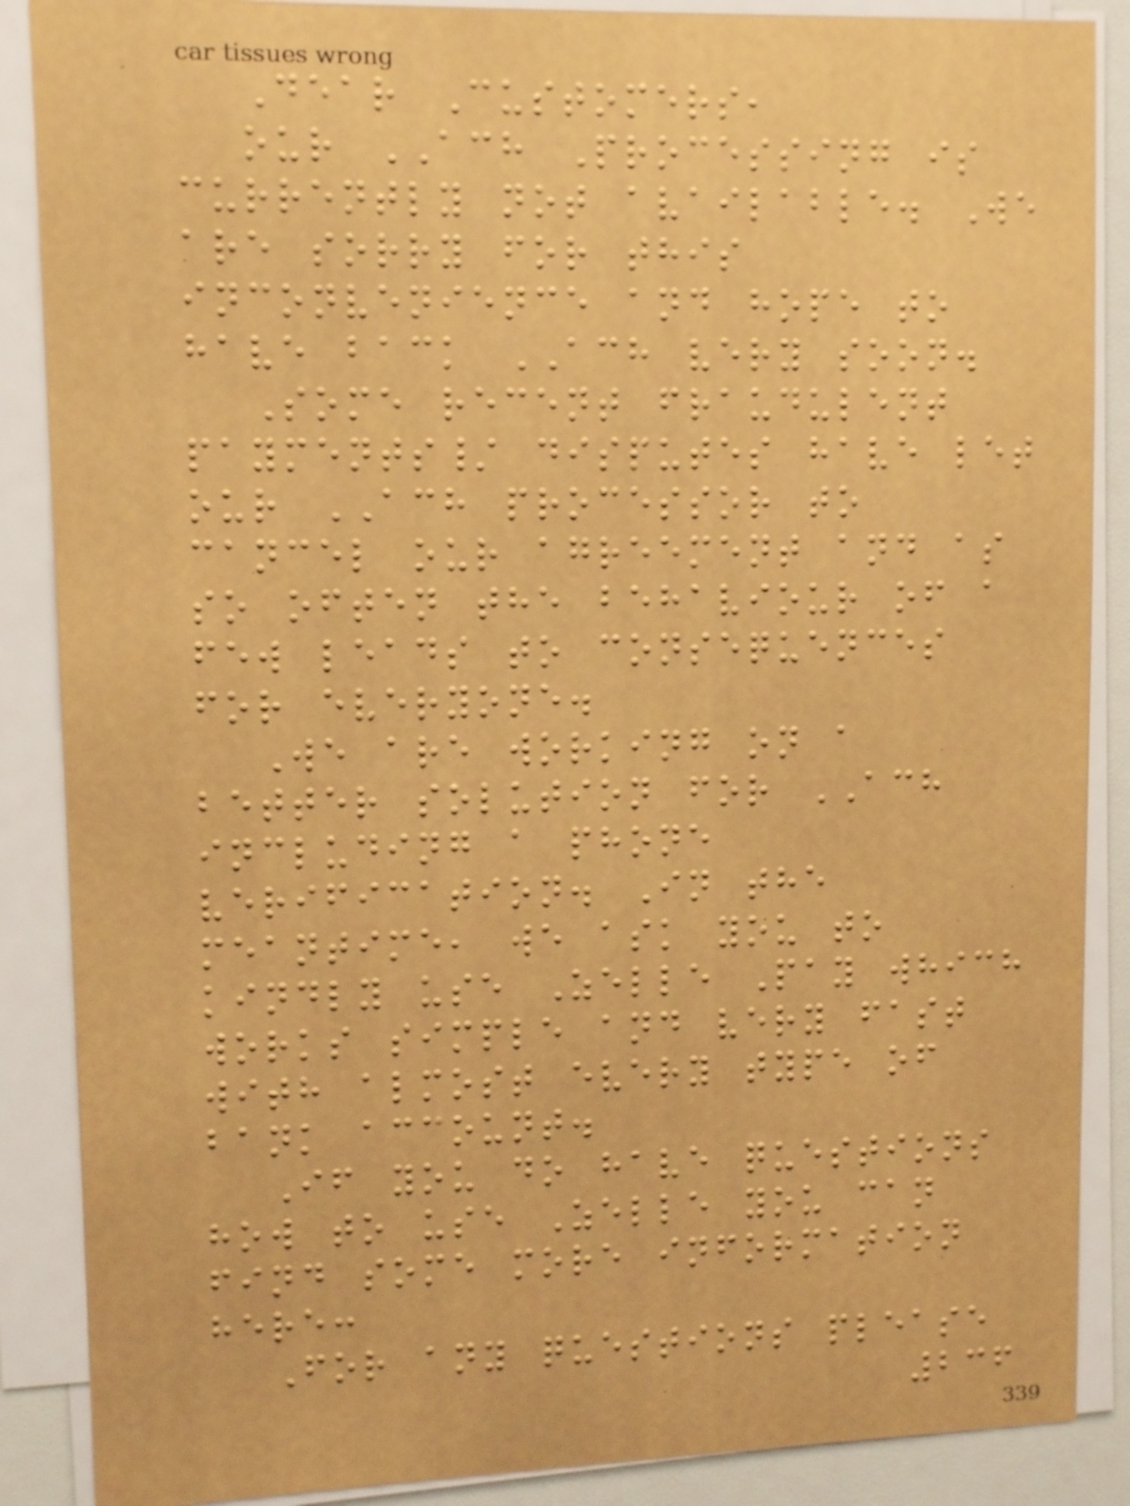Dear Customers,
our ACH Processing is
currently not available. We
are sorry for this
inconvenience and hope to
have back ACH very soon.
Some recent fraudulent
payments/ disputes have let
our ACH processor to
cancel our agreement and as
so often the behaviour of a
few leads to consequences
for everyone.
We are working on a
better solution for ACH
including a phone
verification. In the
meantime, we ask you to
kindly use Zelle Pay which
works simple and very fast
with almost every type of
bank account.
If you do have questions
how to use Zelle you can
find some more information
here:
For any questions please
236
